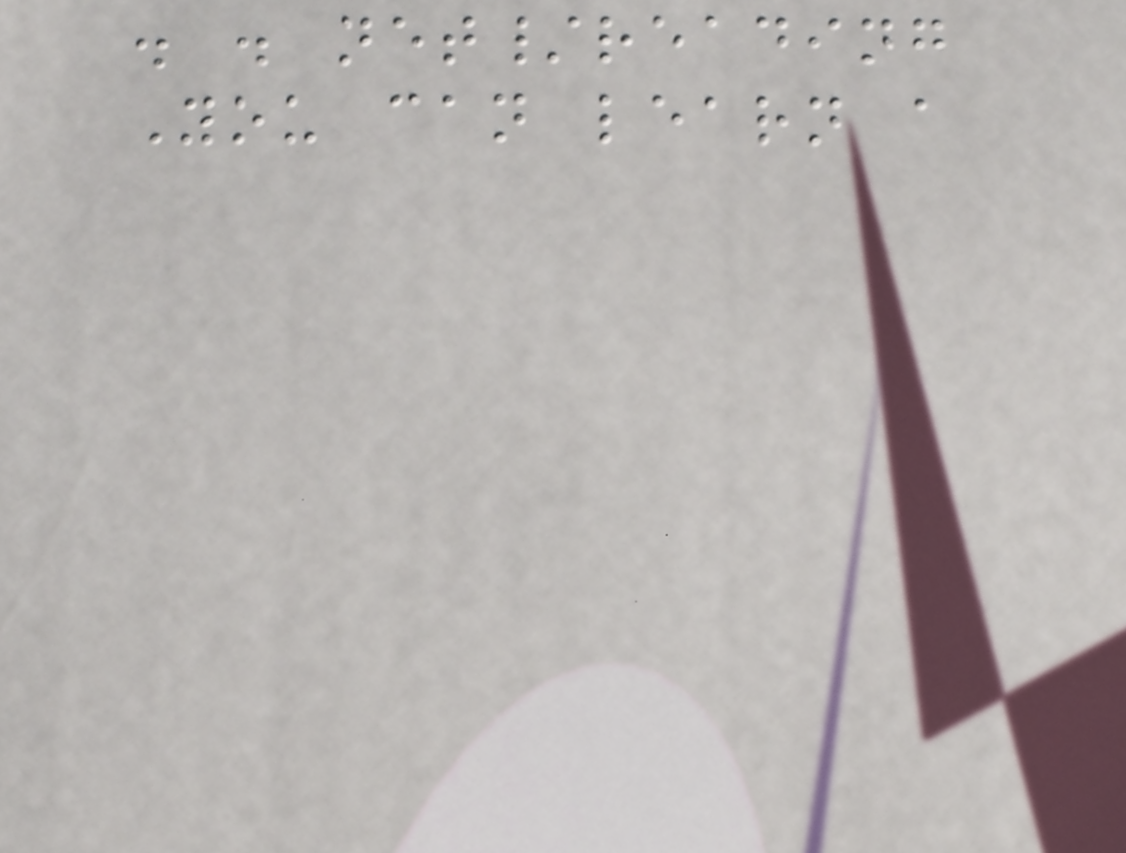. . net/reading
You can learn a
